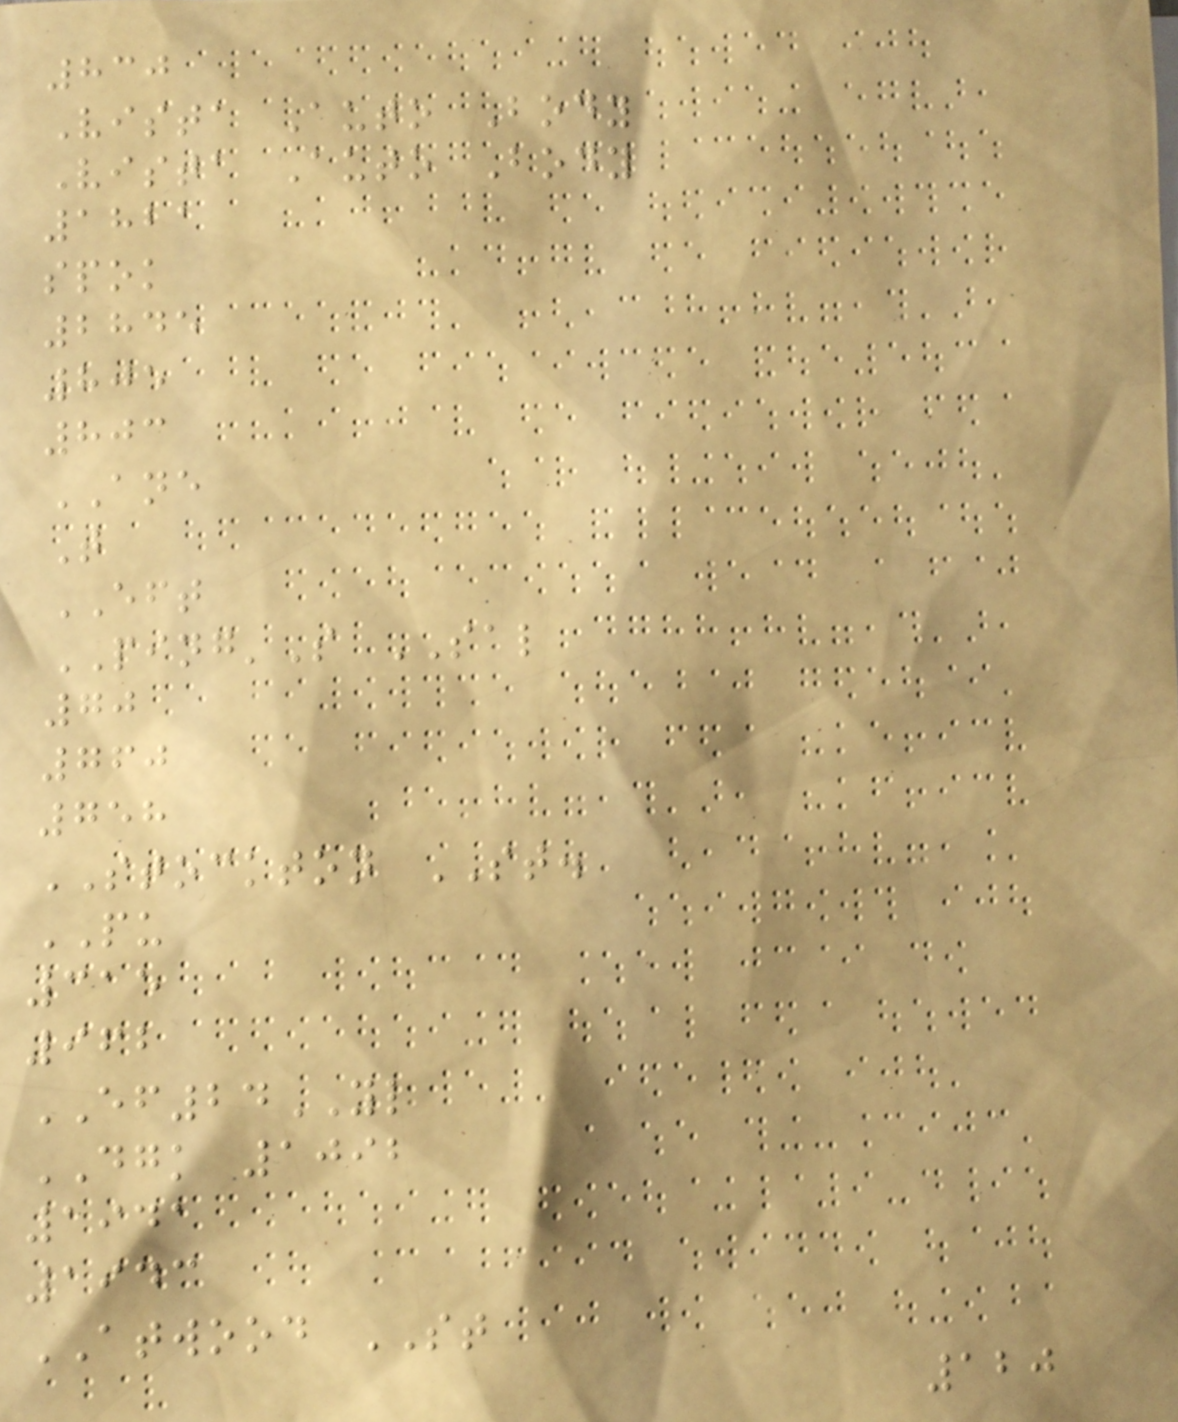830
Vista Auto Body
Vista Auto Body
1821
spok
2845
805
803
ANE
T
EFT
PING'S SAL
70
760
758
STOCKTON ST.
PU
315
962
EF24YL
DGK 1092
1941
1943
ATWOOD ST
120
